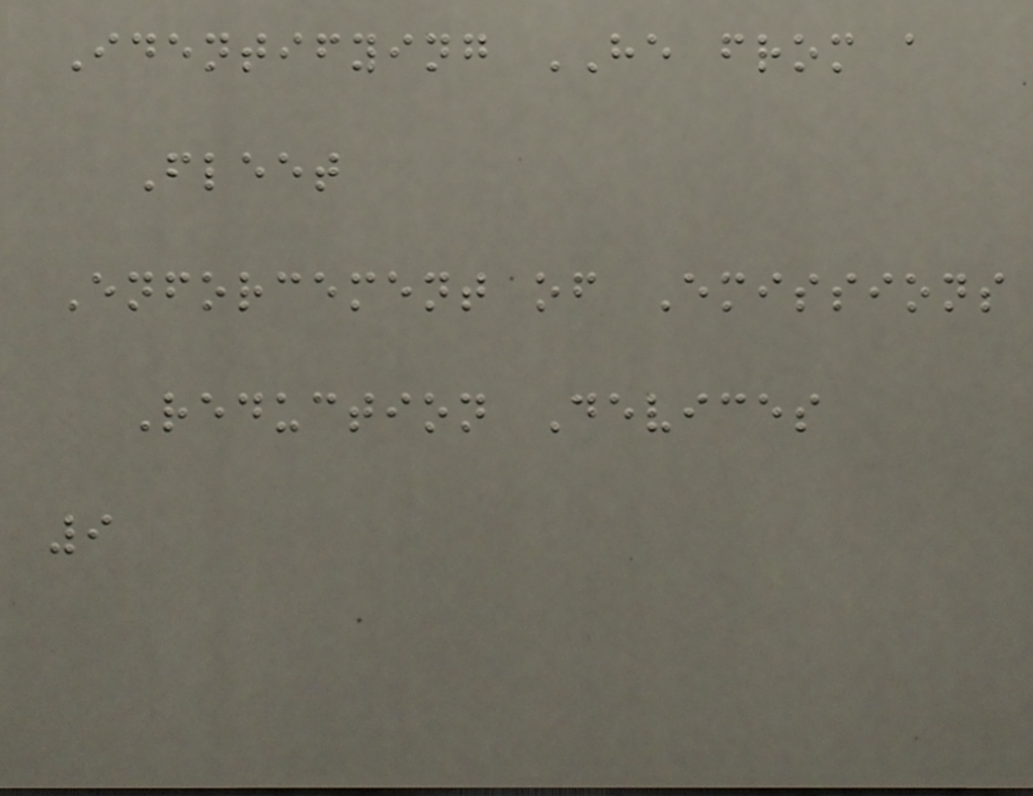Identifying HE from a
Fleet
Enforcement of Emissions
Reduction Devices
9
